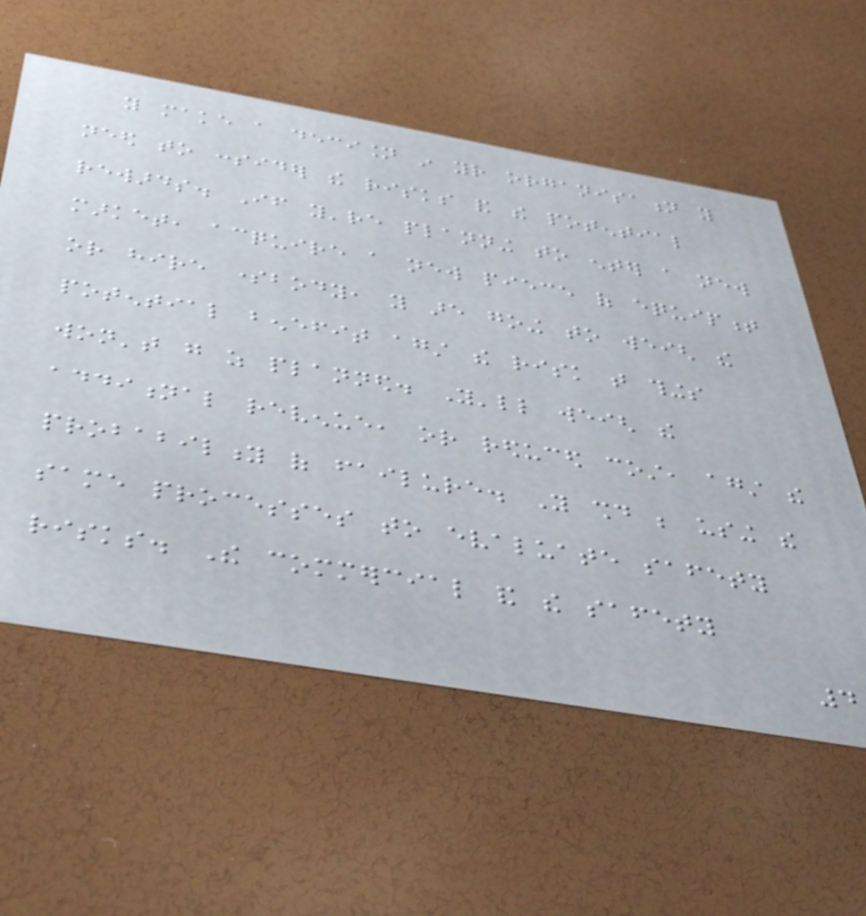you make a decision in your organisation you
need to consider the risks and the potential
rewards. If you're planning to enter a new
market, acquire a new piece of equipment
or hire somebody, you are going to weigh the
potential benefit against the risk that things
won't go as planned. You'll weigh the
additional revenue, or reduced cost, against the
probability of failure. You should be using the
same processes to evaluate safety
risks. The commercial and the safety
4
